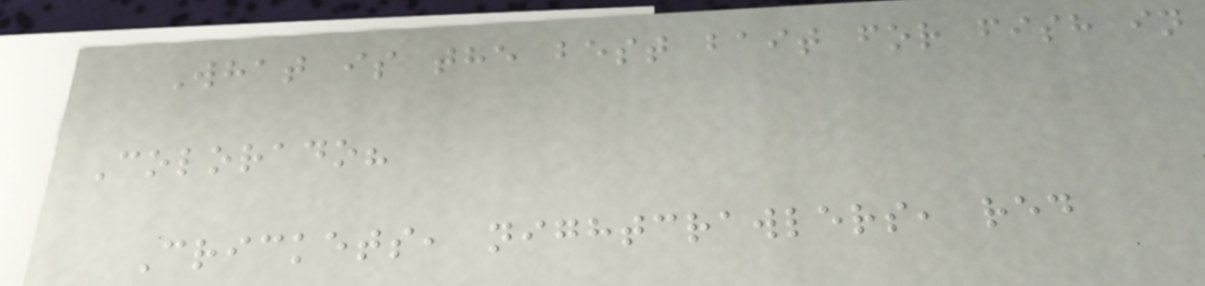What is the best bait for fish in
Colorado?
Crickets, nightcrawlers, red
